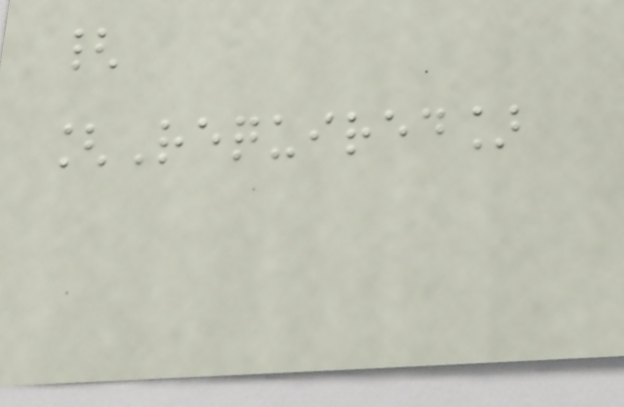{
[Required]
